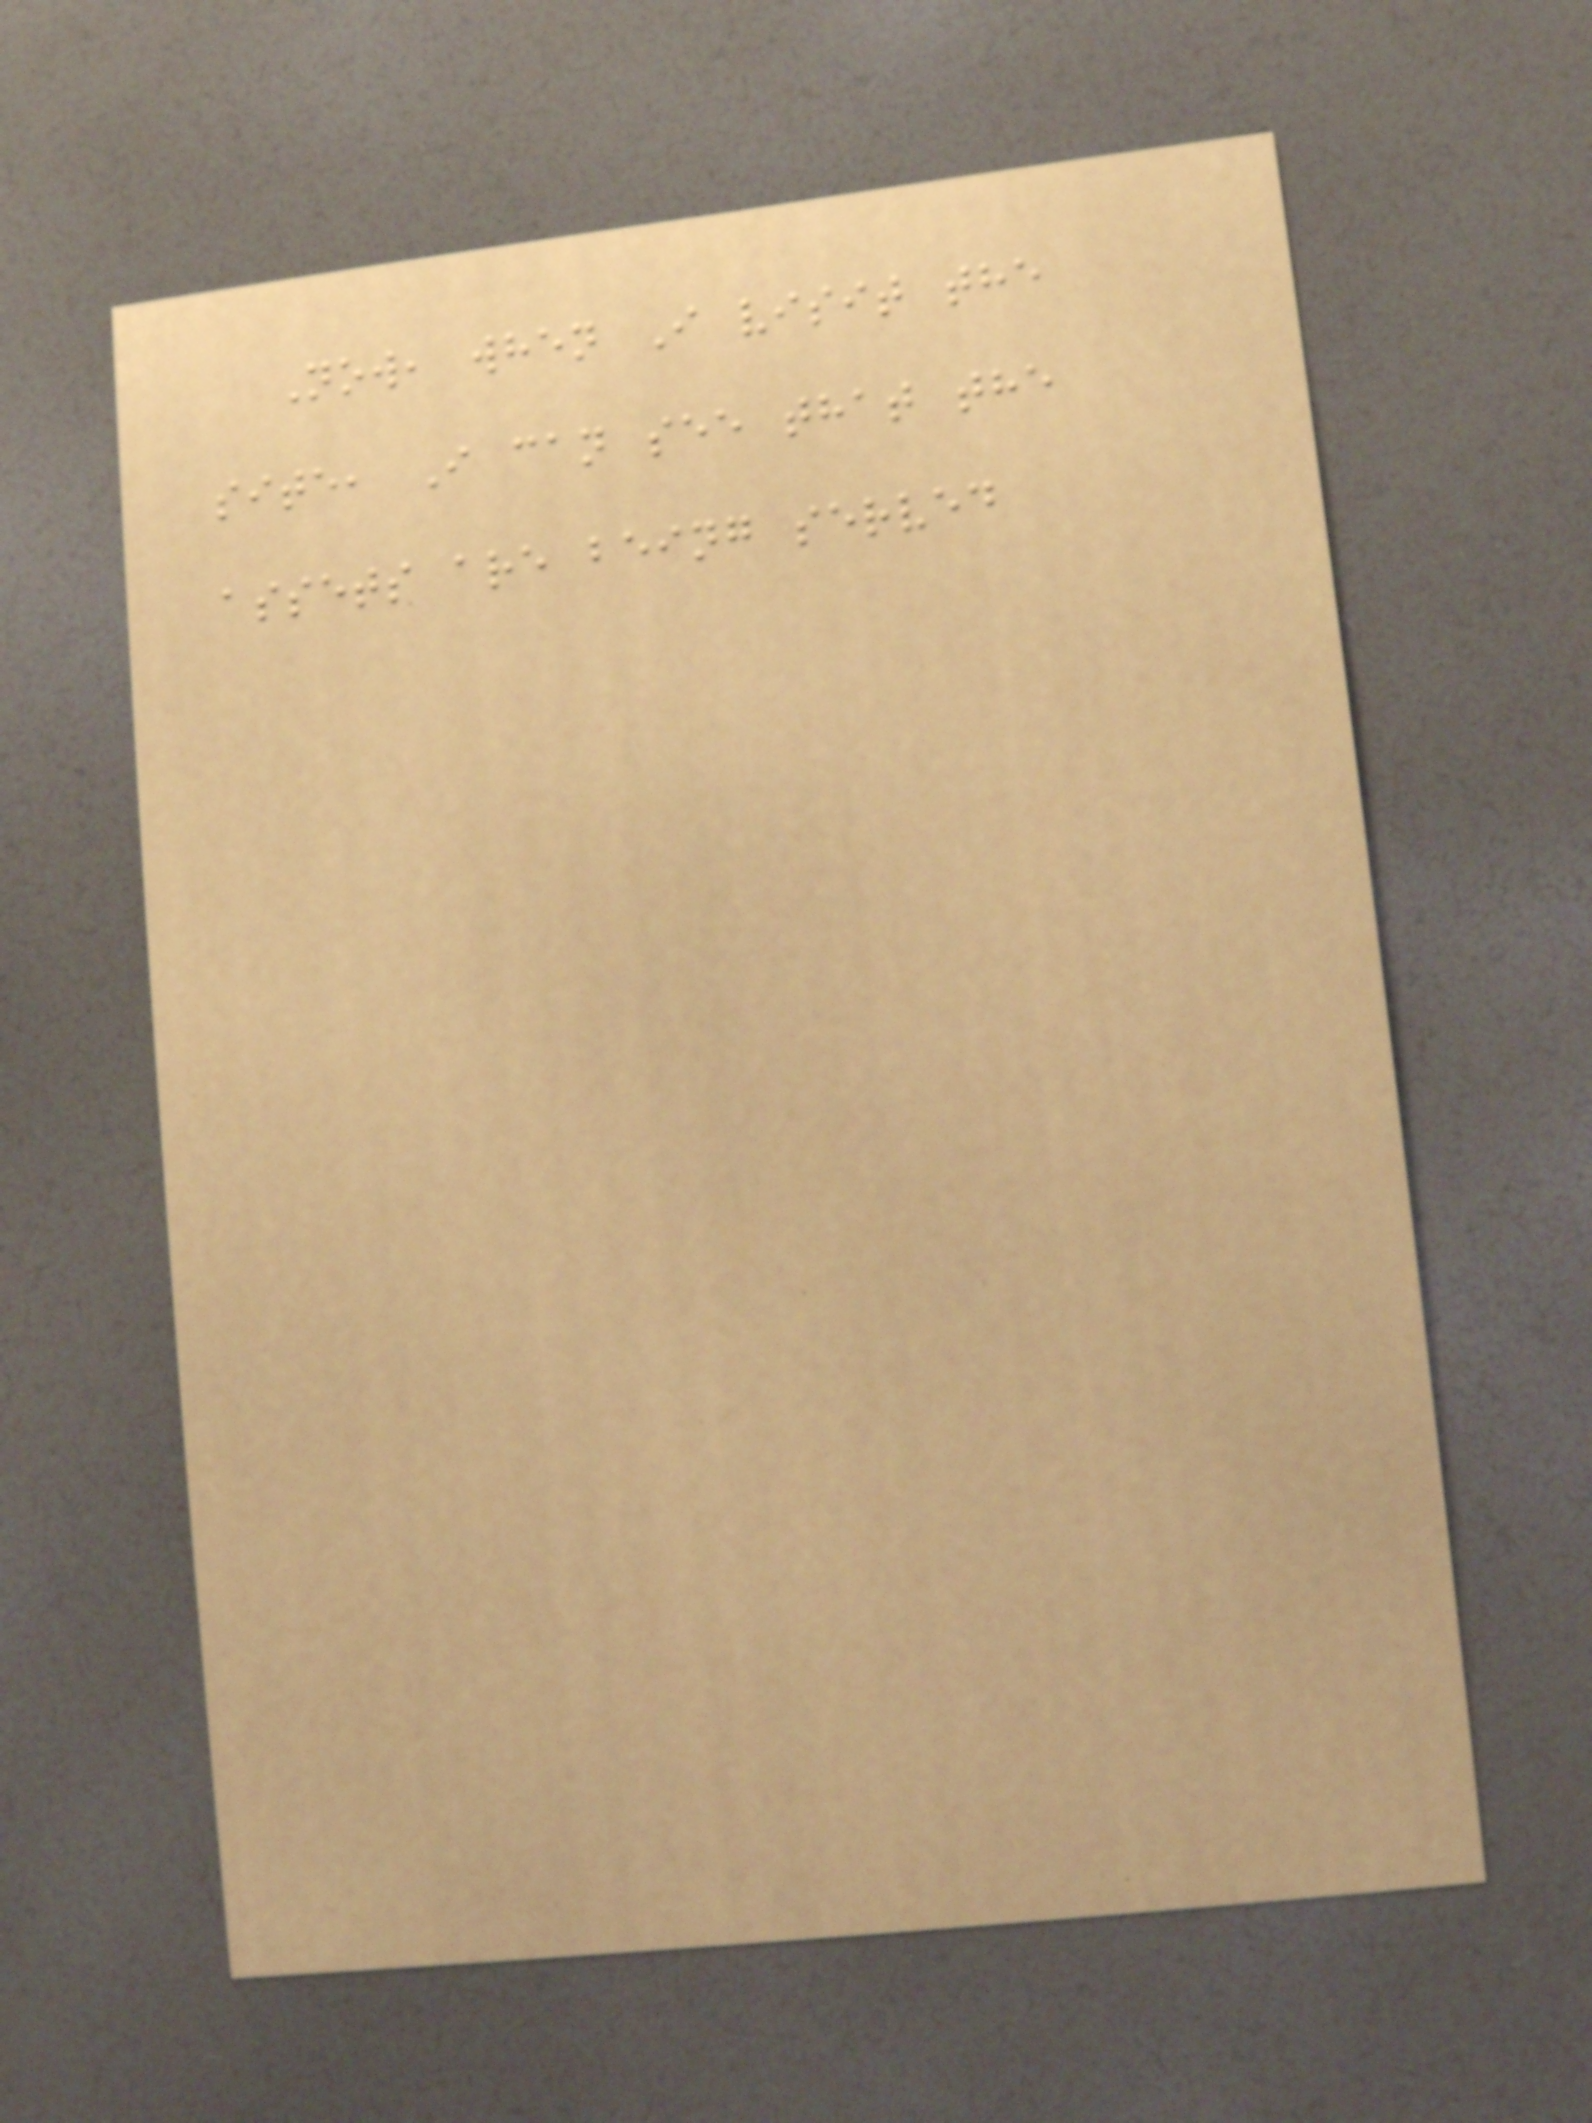Now, when I visit the
site, I can see that the
assets are being served
